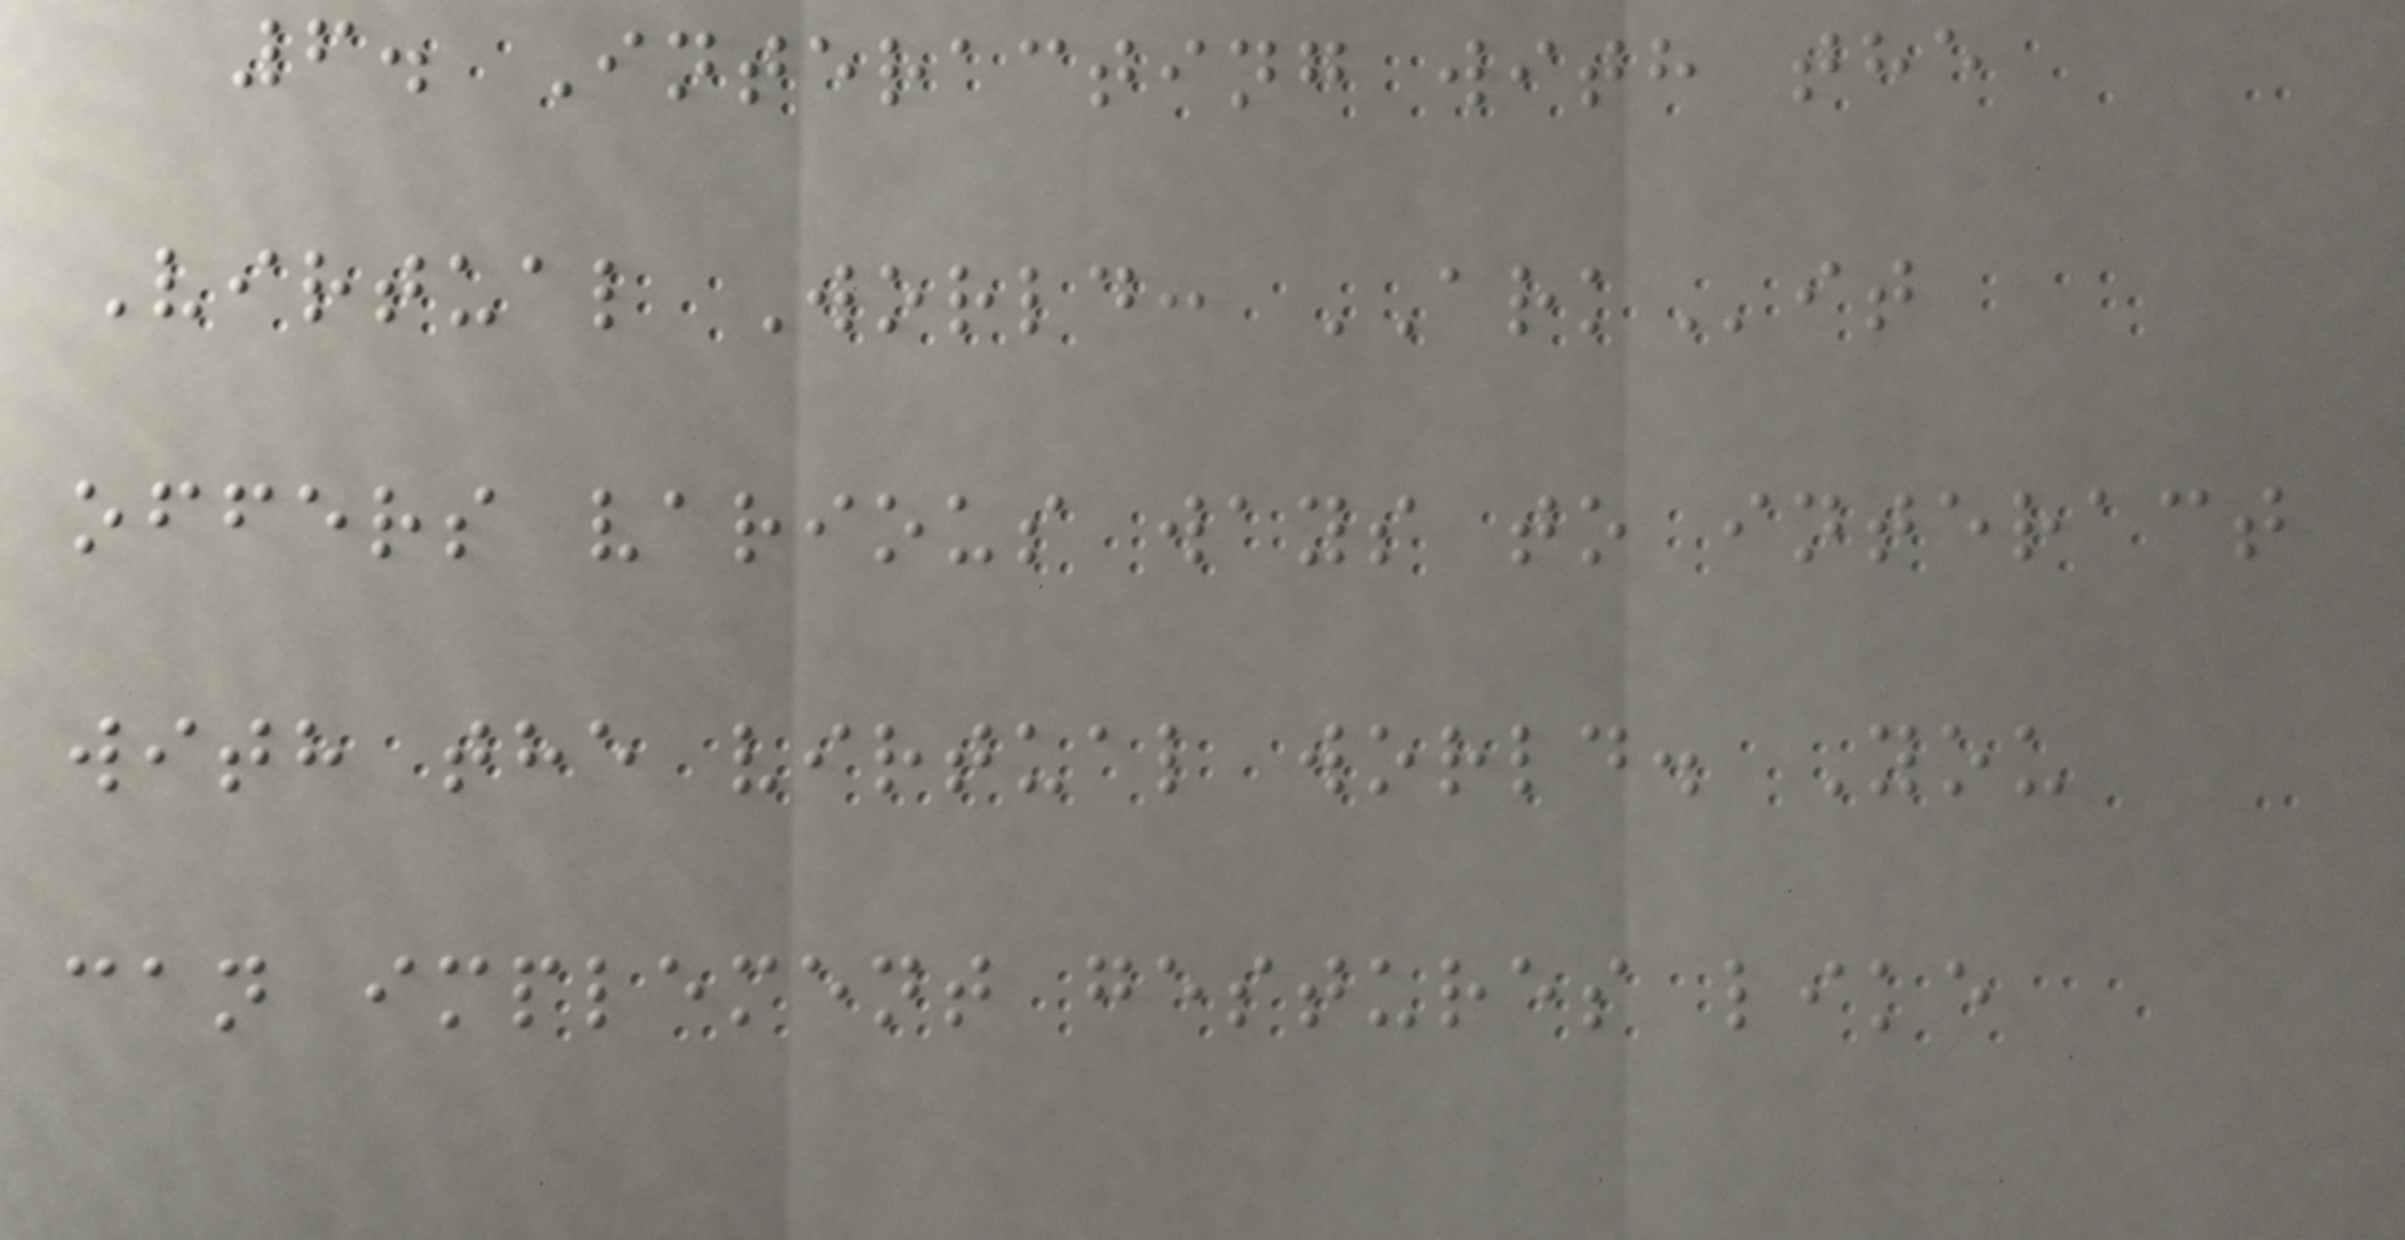6. Interacting with the
Virtual World: ARKit
offers various ways to interact
with the virtual world. You
can implement gestures like
